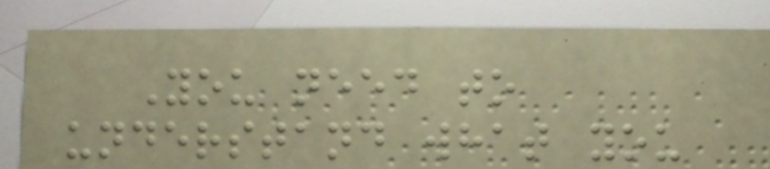You need to
understand what you
